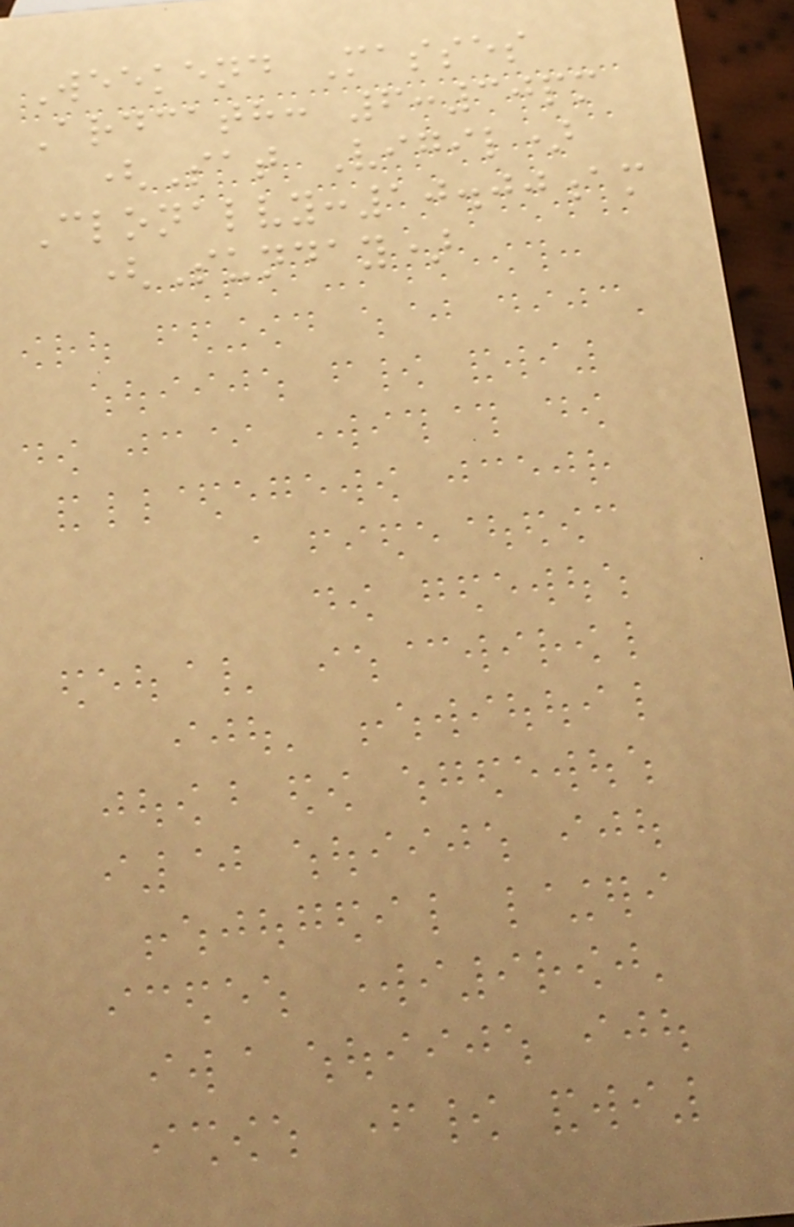Weekend Masses
Ardcath: 6:30pm
(Sat Vigil)
Clonalvy:10.00am
(Sunday)
